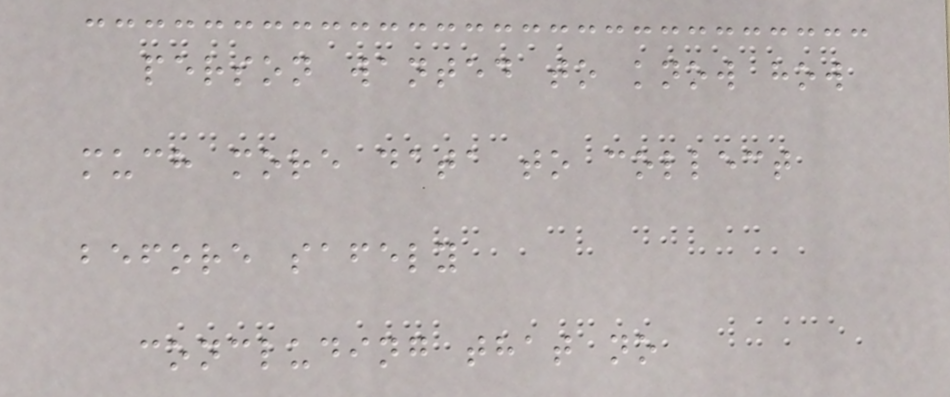person wanted to know how
much more data to collect
before safely
concluding that no
